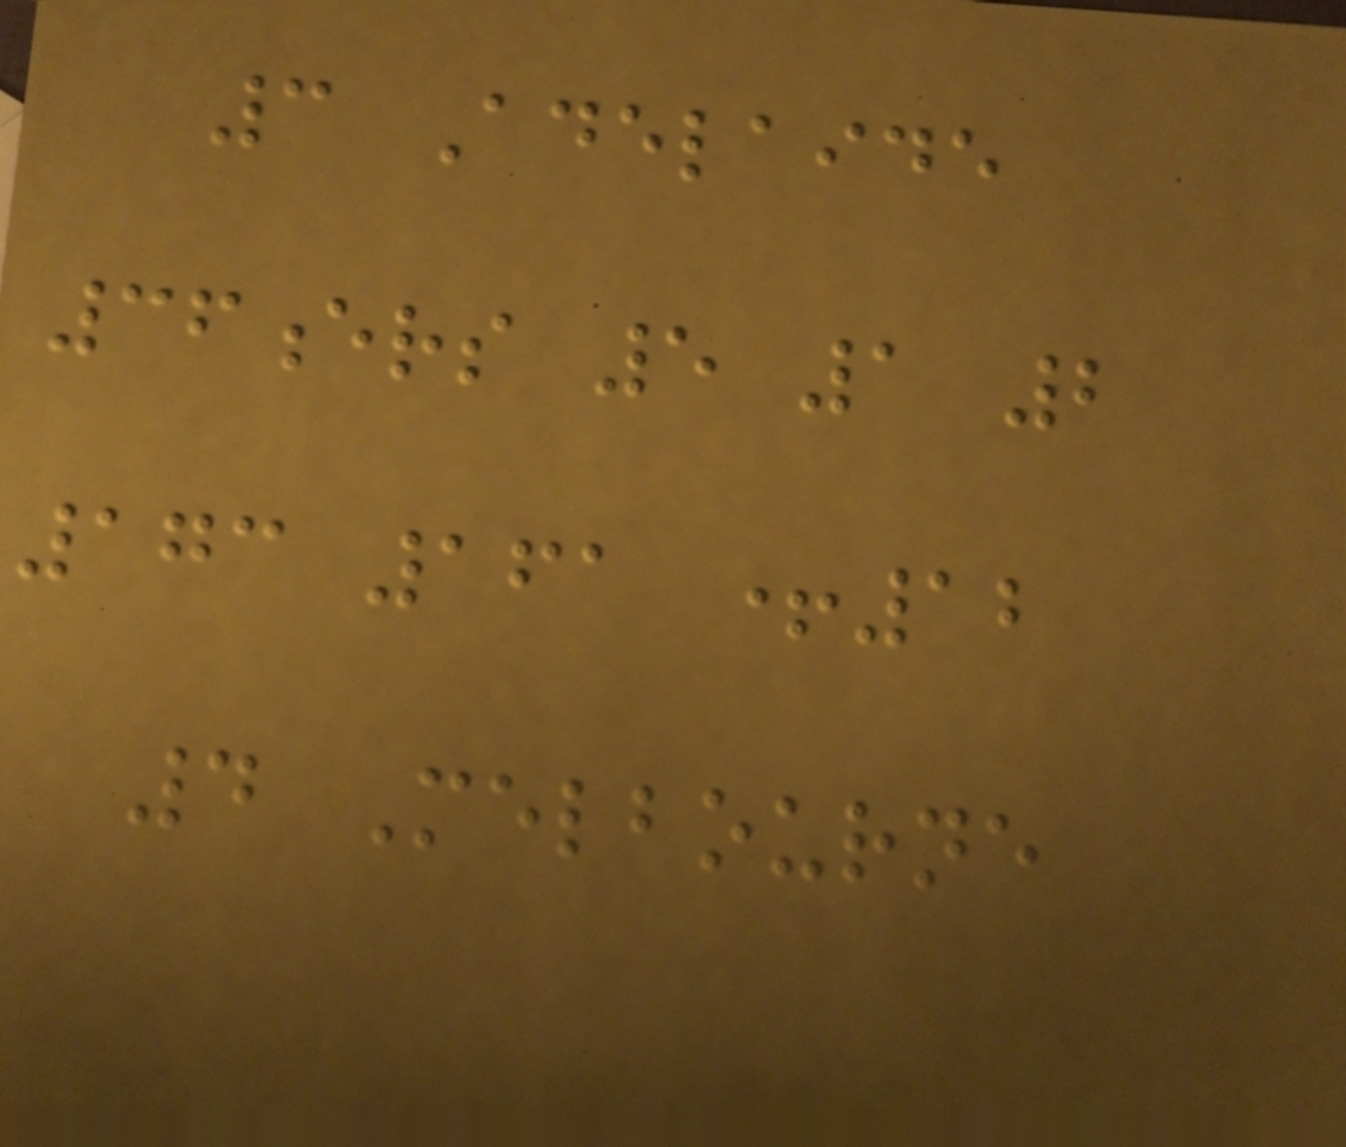3 Adelaide
36ers 5 1 2
173 161 +12
4 Melbourne
